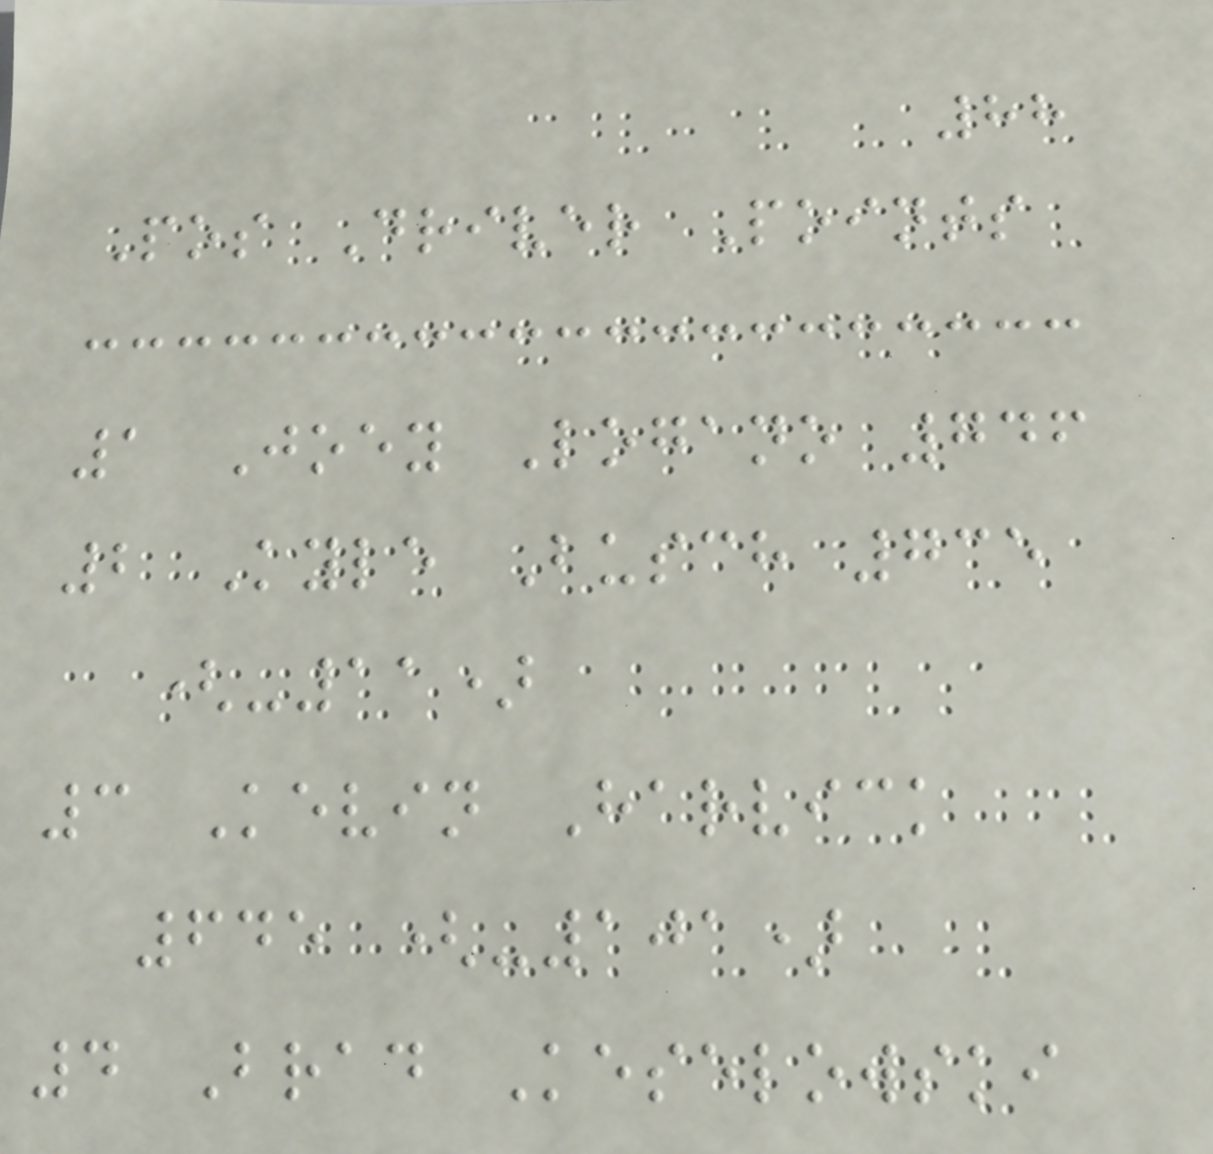88
Pos Driver Points
1 Joey Logano 746
2 Kyle Busch 735
(-11)
3 Kevin Harvick
645 (-101)
4 Brad Keselowski
